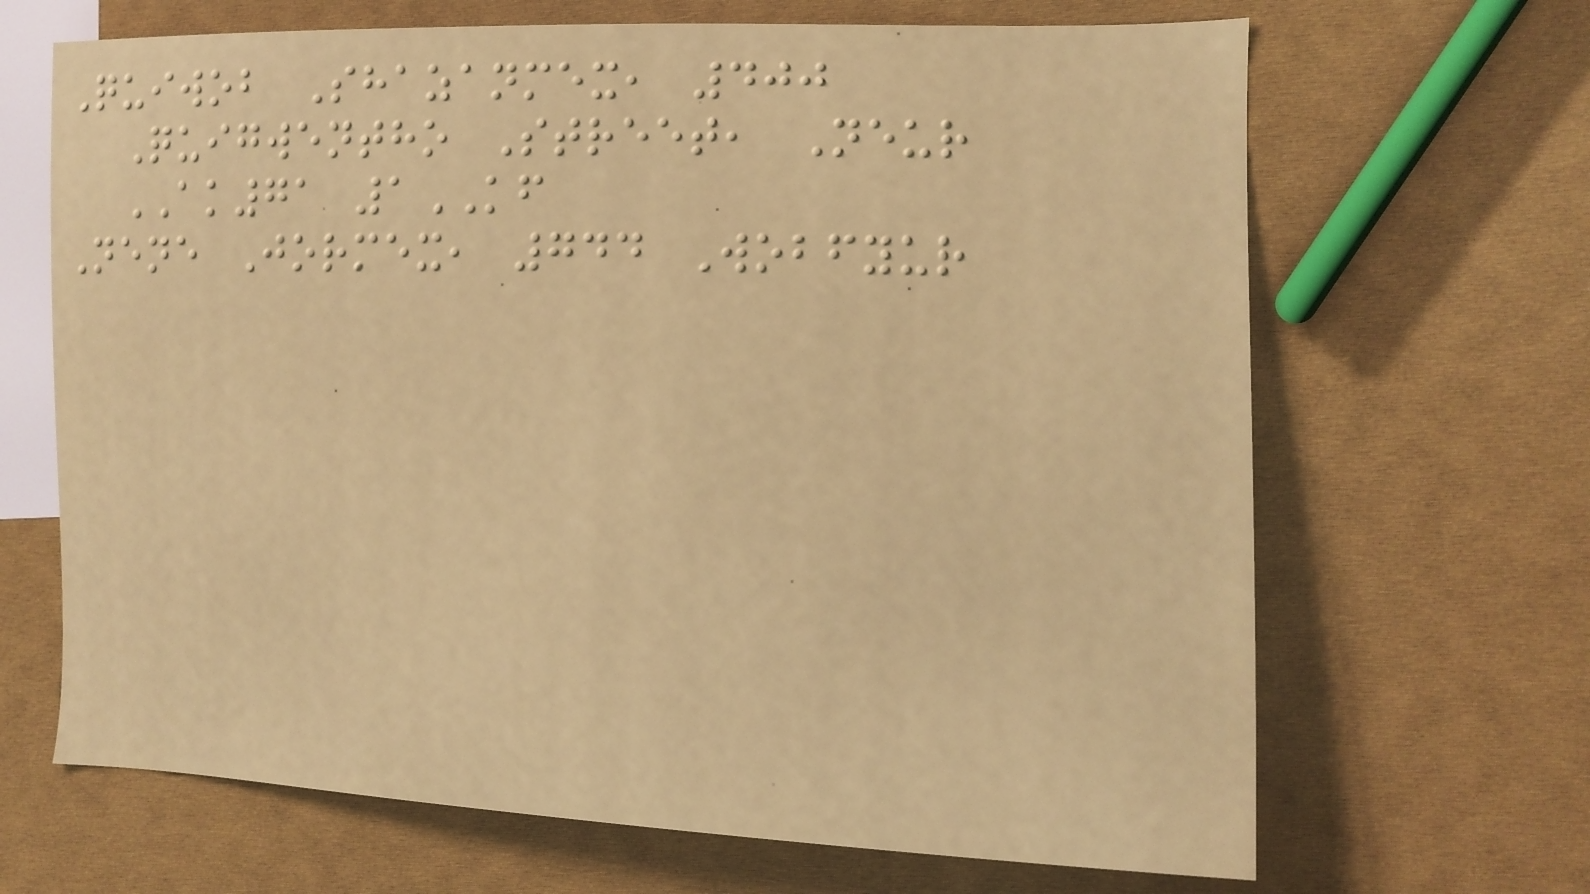Quiwob Shazanmex, 400
Quigwentho Street, Neur
AK71 1KF
Nene Jormex, 744 Wobfyur
